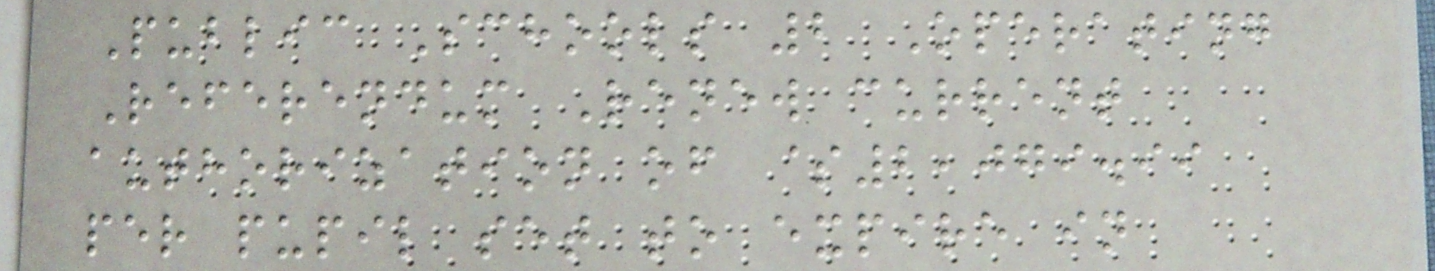Public Schools 2 Operating
Referendum Renew current
authorization of $2,079.99
per pupil set to expire in
